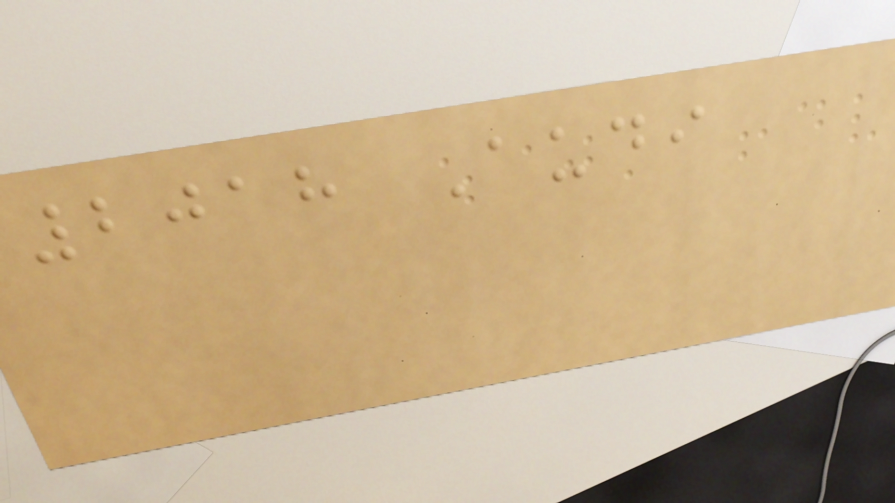2018 Audi
